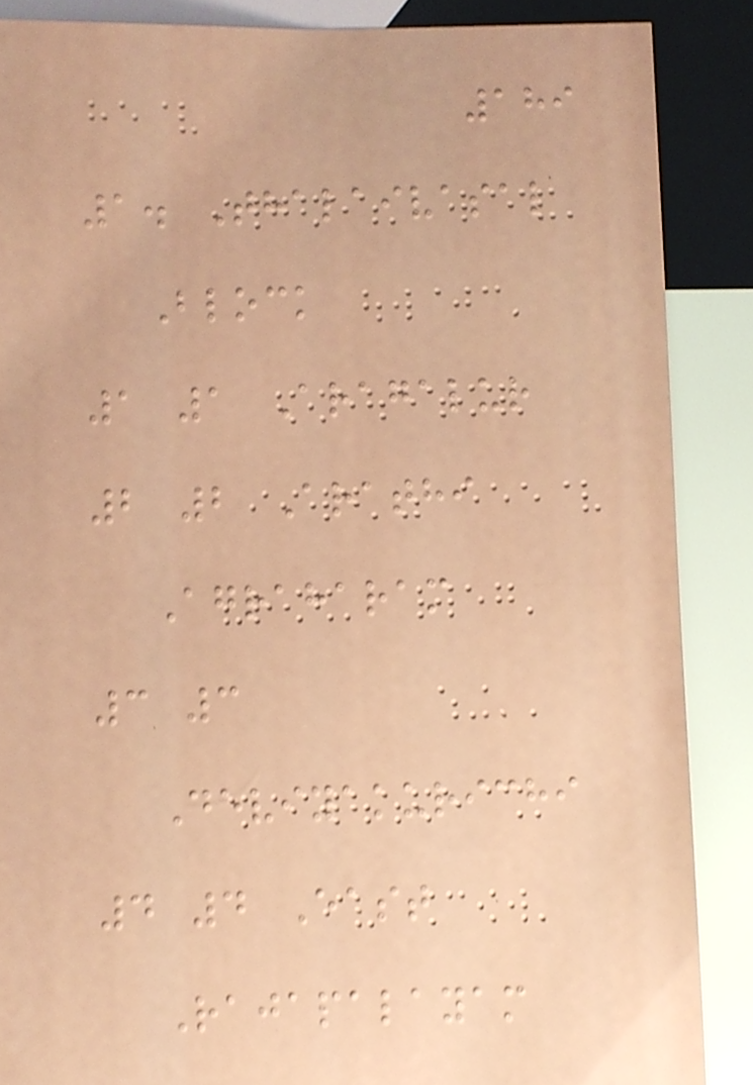189
1. Thalaivasal
Block
1 1 Aragalur
2 2 Arathi
Agraharam
3 3
Deviyakurichi
4 4 East
Rajapalayam
